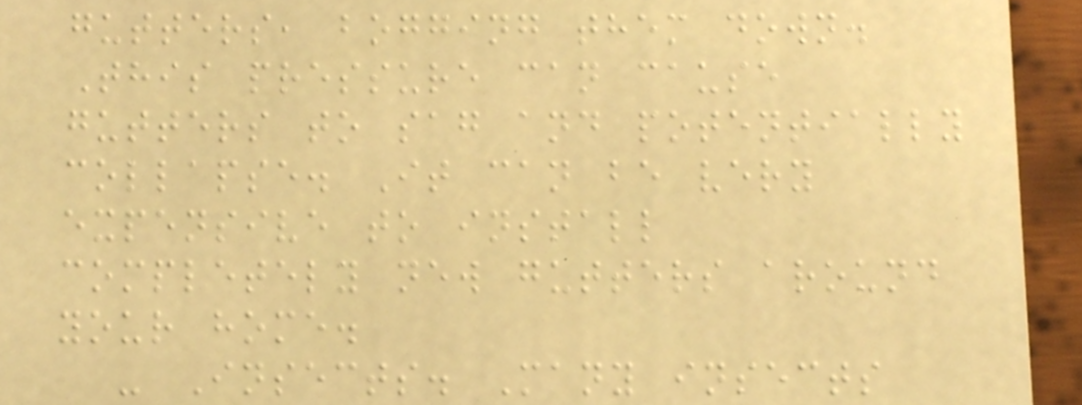gutters, bogging them down.
This pressure can cause
gutters to sag and potentially
collapse. It can be very
expensive to install
completely new gutters around
your home.
- Insects. Many insects
